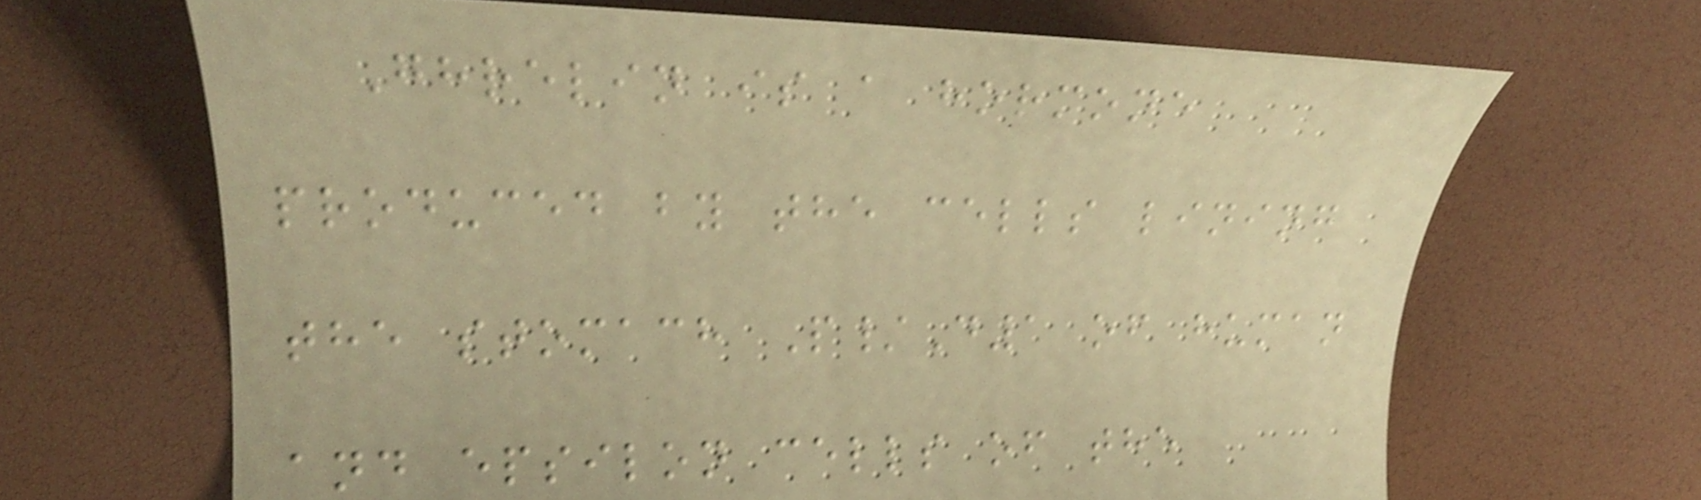Ghrelin is a hormone
produced by the cells lining
the stomach P/D1 of human
and epsilon cells of the
